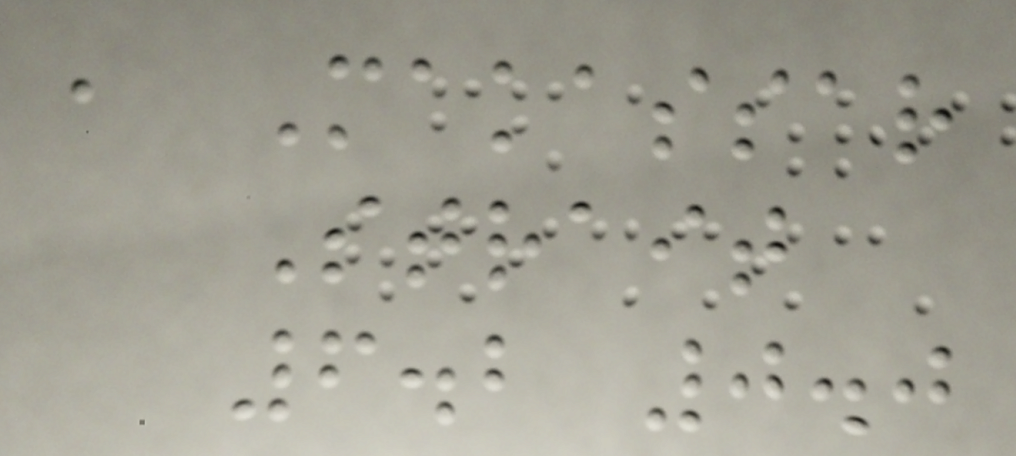, Makassar
Strait
6.2 0.0
